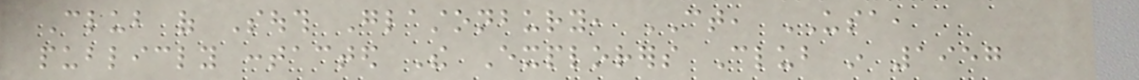Club of South Glastonbury, CT, USA,
publicly contacted The Explorers Club in 1957
